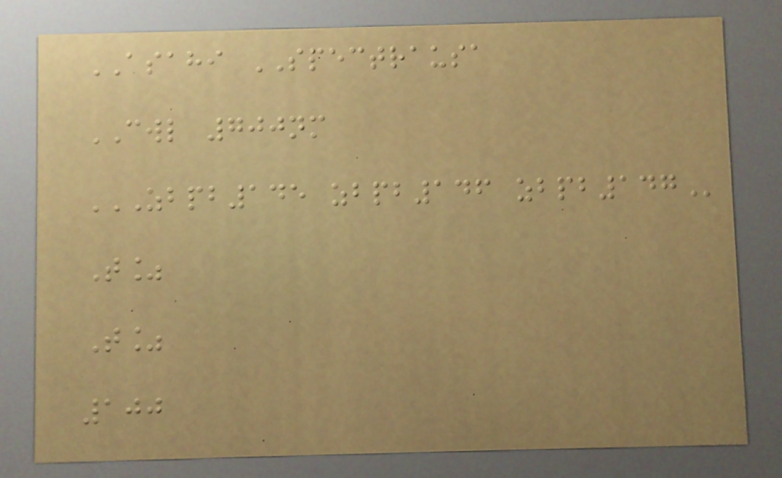ASAHI SPECTRAUSA
CWL 700nm
ZBPB145 ZBPB146 ZBPB147
T%
T%
100
